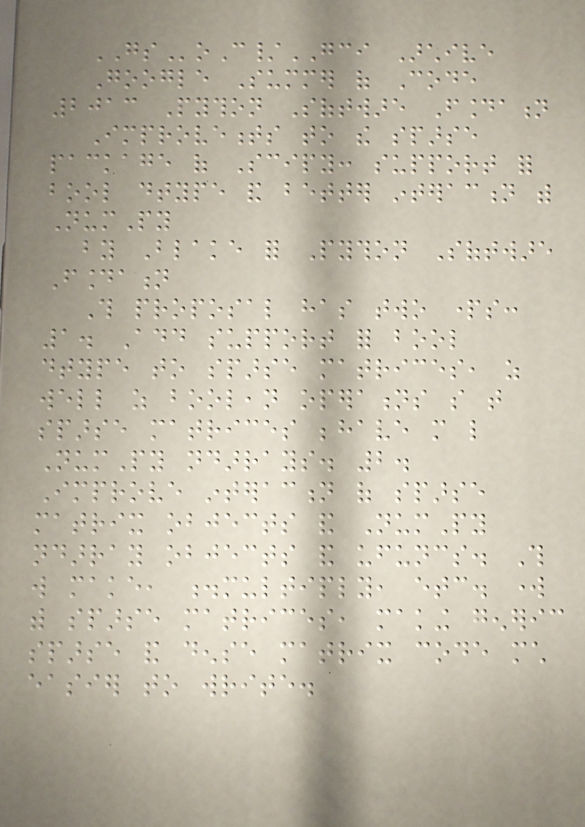GSoC/GCI Archive
Google Summer of Code
2013 Python Software Foundation
Improvements to the sparse
package of Scipy: support for
bool dtype and better interaction with
NumPy
by Blake for Python Software
Foundation
This proposal has two parts:
1. Add support for bool
dtype to sparse matrices, as
well as boolean operations so that
sparse matrices behave more like
NumPy ndarrays. 2.
Improve interaction of sparse
matrix objects and NumPy
ndarray objects and ufuncs. This
will make, .multiply, etc. work
with sparse matrices, making generic
sparse and dense matrix code much
easier to write.
